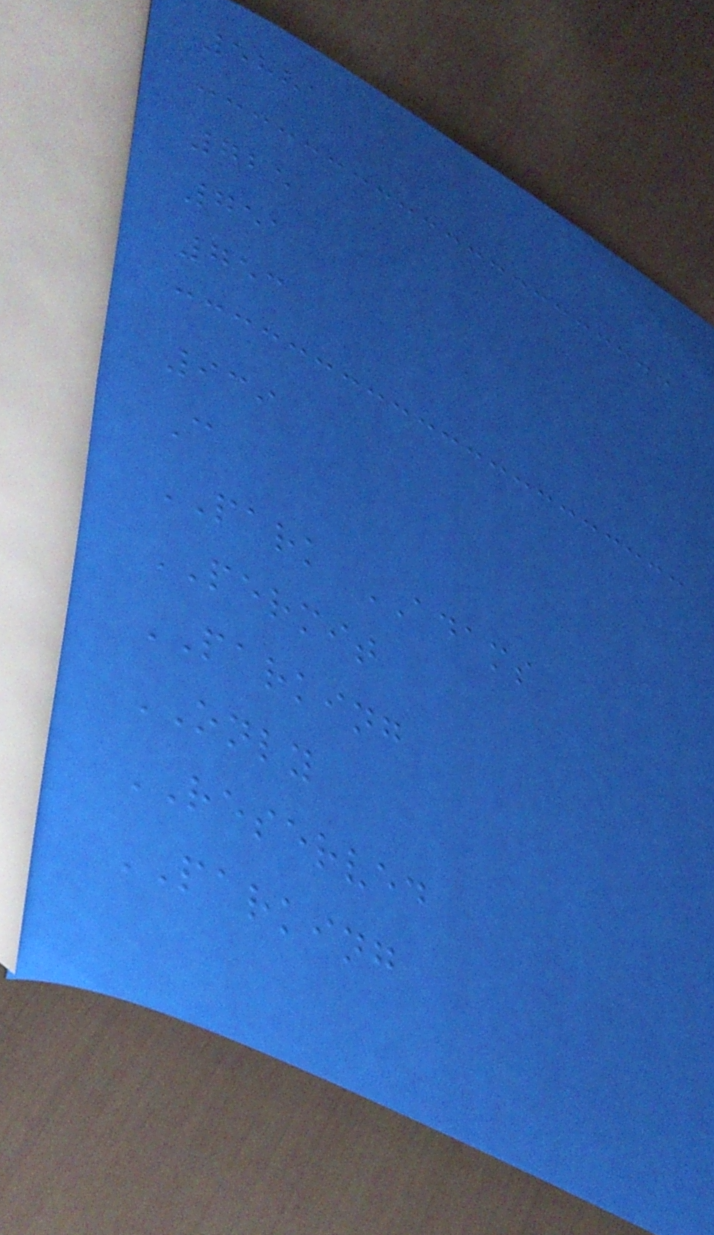5881
725
751
753
939
C
PARK ADAMS
PERMIT
PARKING
ONLY
RESERVED
PARKING
